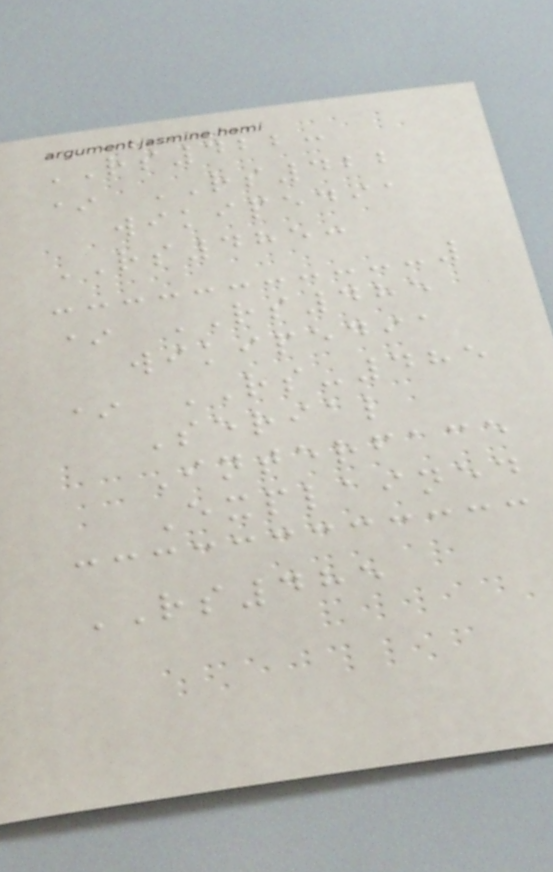RS422:
* RS422
wikipedia
RS485:
* RS485
wikipedia
* RS-485
Serial
Interface
Explained
RS485
